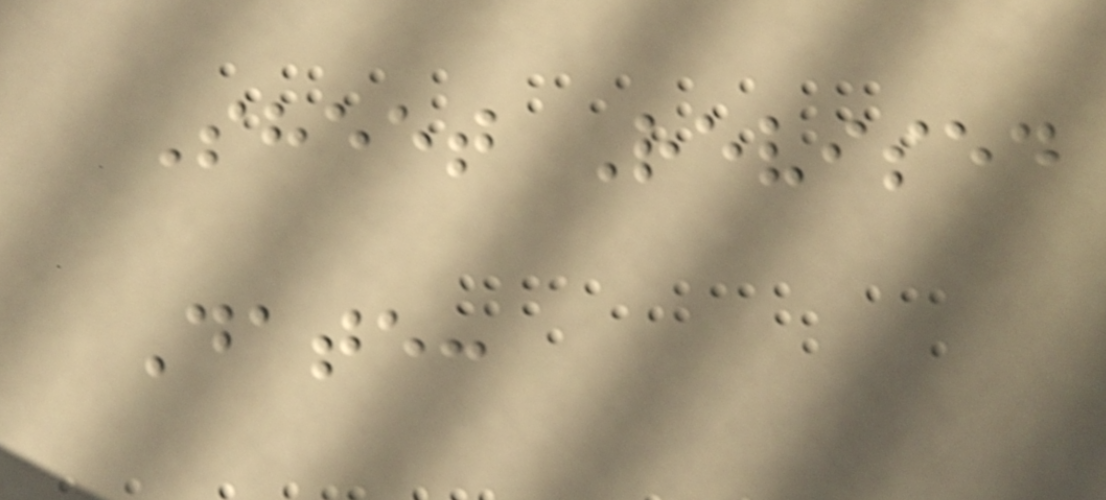Sheet Revised
Date:
